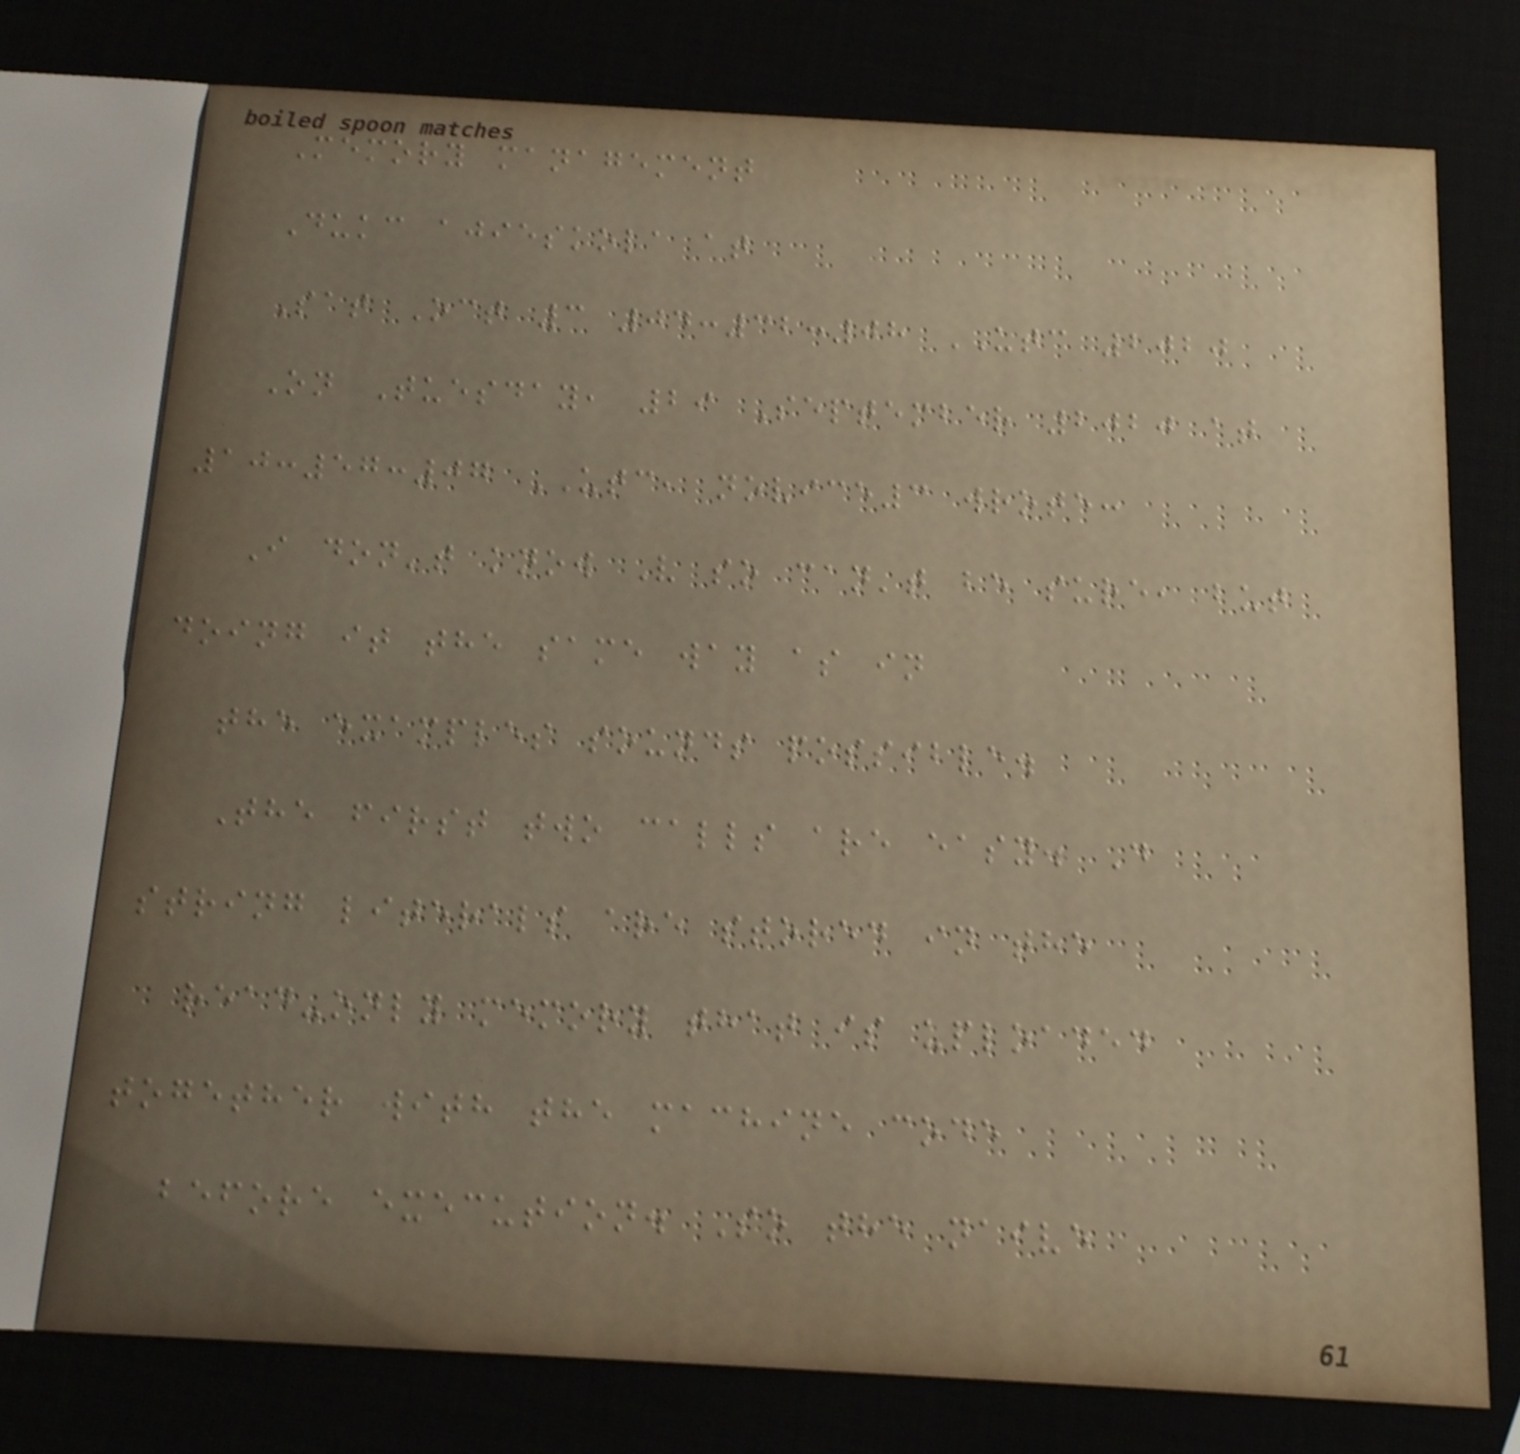Memory management
Dukc ajieskola at
Sat Oct 3 04:32:08 UTC 2020
On Tuesday, 29 September 2020 at
10:57:07 UTC, novice3 wrote:
I don't know V so can't be sure, but
doing it the same way as in
the examples sounds possible.
The first two calls are easy. D
string literals are stored in the
read-only memory that is uploaded
together with the machine code
before execution. So the naive
